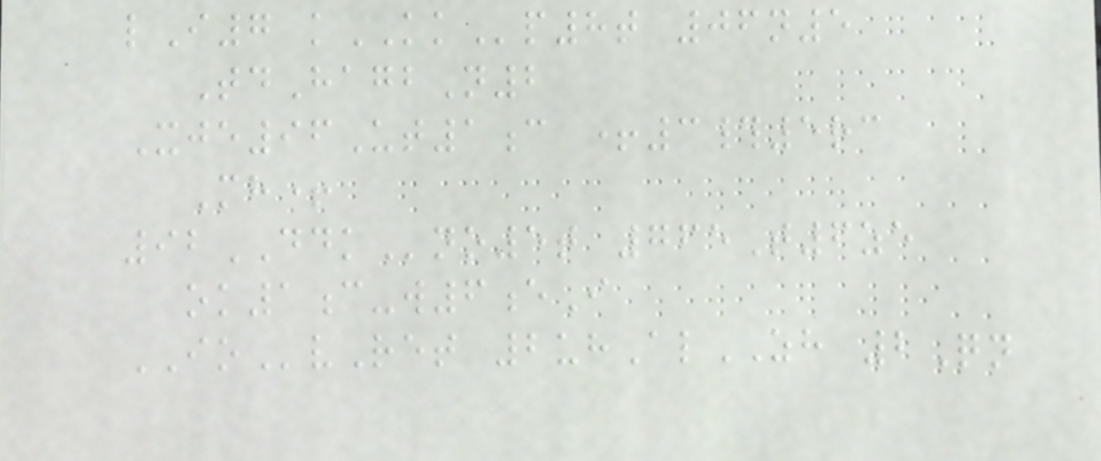lI7 kKKp8t 06n5
TdHagbN2
Xje96Ut1c +3#5rc
Mh+
92DDKno5t 765T6ze
ok1c-w6eI
IOvRet 2uhAlZH 2Qn
